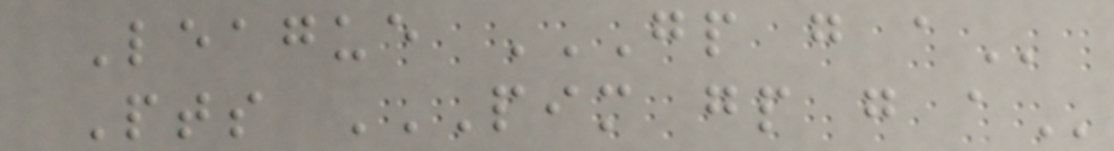League GP G A
Pts PIM GP G A
